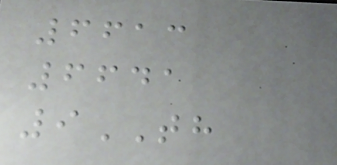6613
6641
9TH
